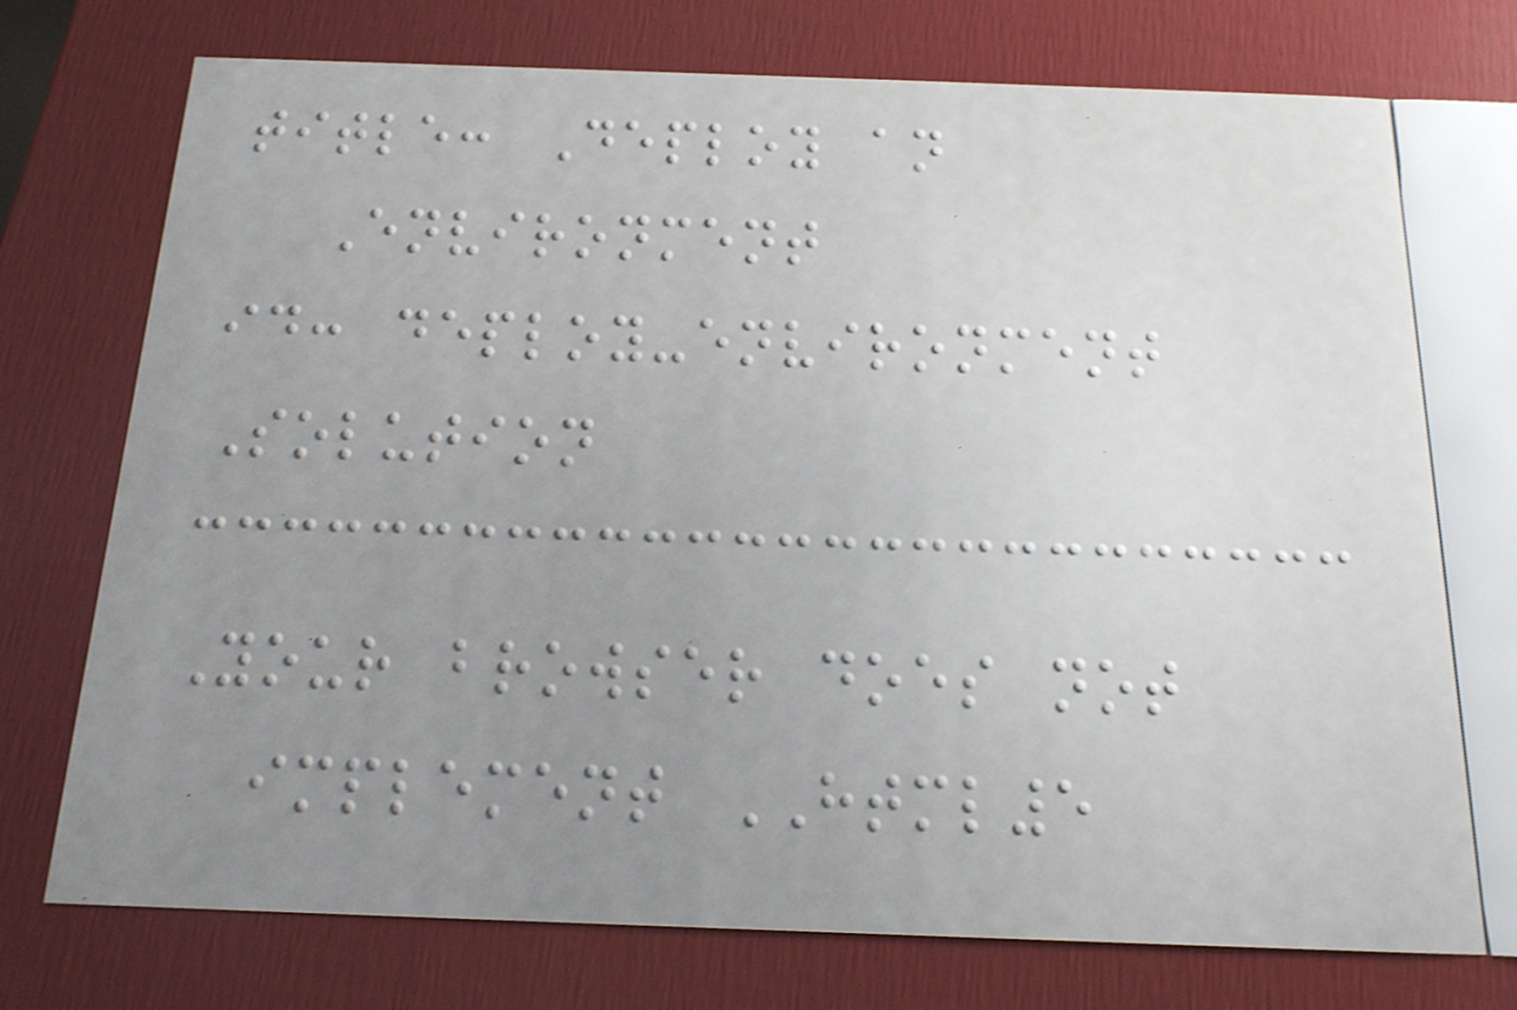title: Deploy an
Environment
id: deploy-environment
Solution
Your browser does not
implement HTML5
